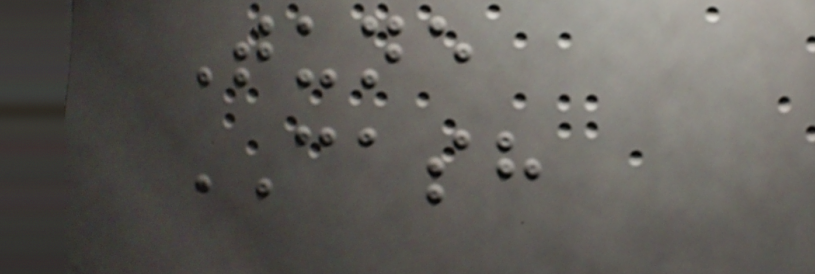Tune
CASH
